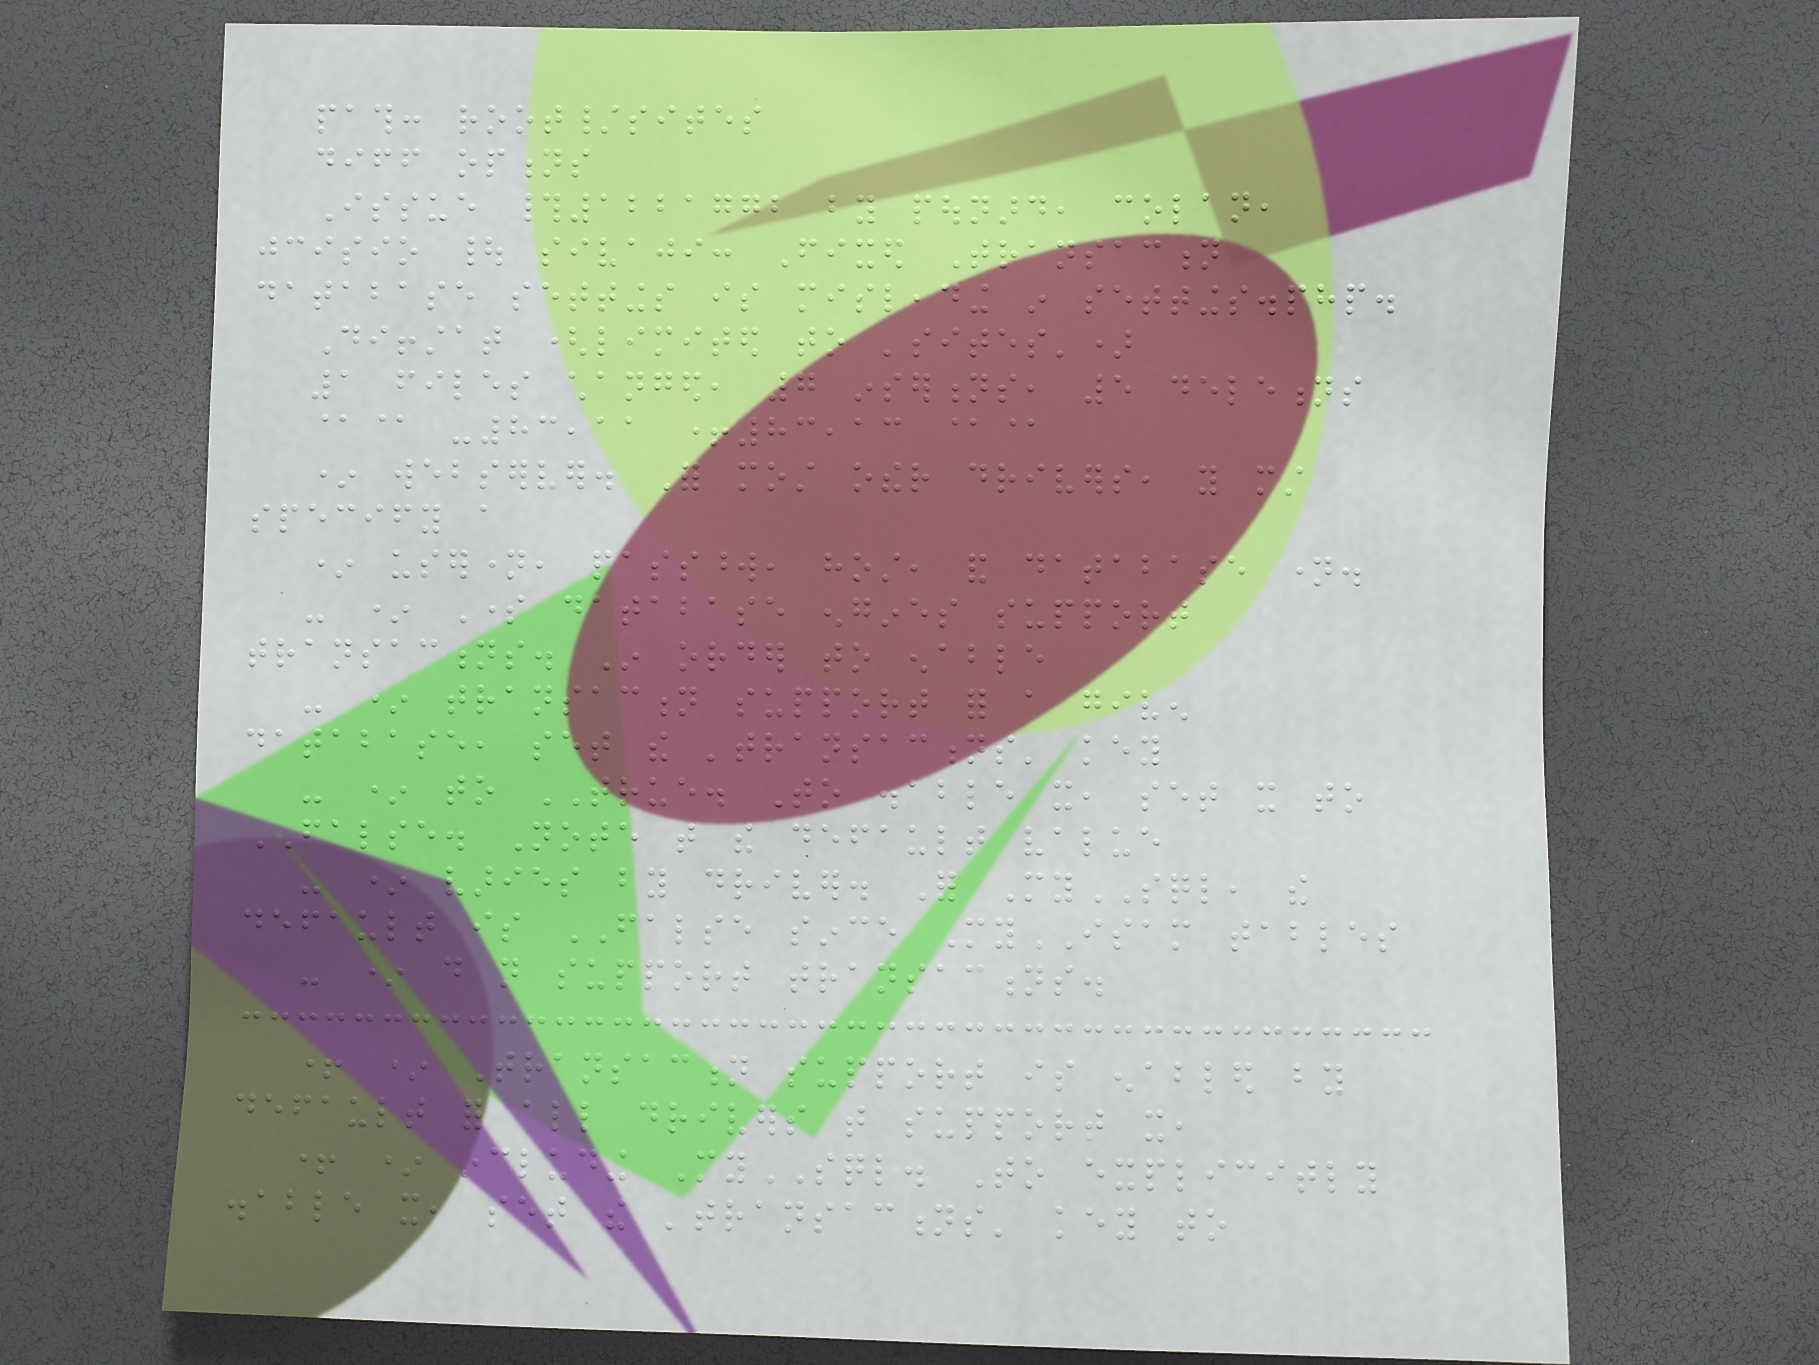path: root/sites
diff options
Issue #1221772 by pounard, colan,
jcisio | sivaji: Fixed Transaction
database settings is misleading in settings.php.
Diffstat (limited to 'sites')
1 files changed, 7 insertions, 5 deletions
@@ -83,11 +83,13 @@
* webserver. For most other drivers, you must
specify a
* username, password, host, and database name.
- * Some database engines support
transactions. In order to enable
- * transaction support for a given
database, set the 'transactions' key
- * to TRUE. To disable it, set it to
FALSE. Note that the default value
- * varies by driver. For MySQL, the
default is FALSE since MyISAM tables
- * do not support transactions.
+ * Transaction support is enabled by
default for all drivers that support it,
+ * including MySQL. To explicitly
disable it, set the 'transactions' key to
